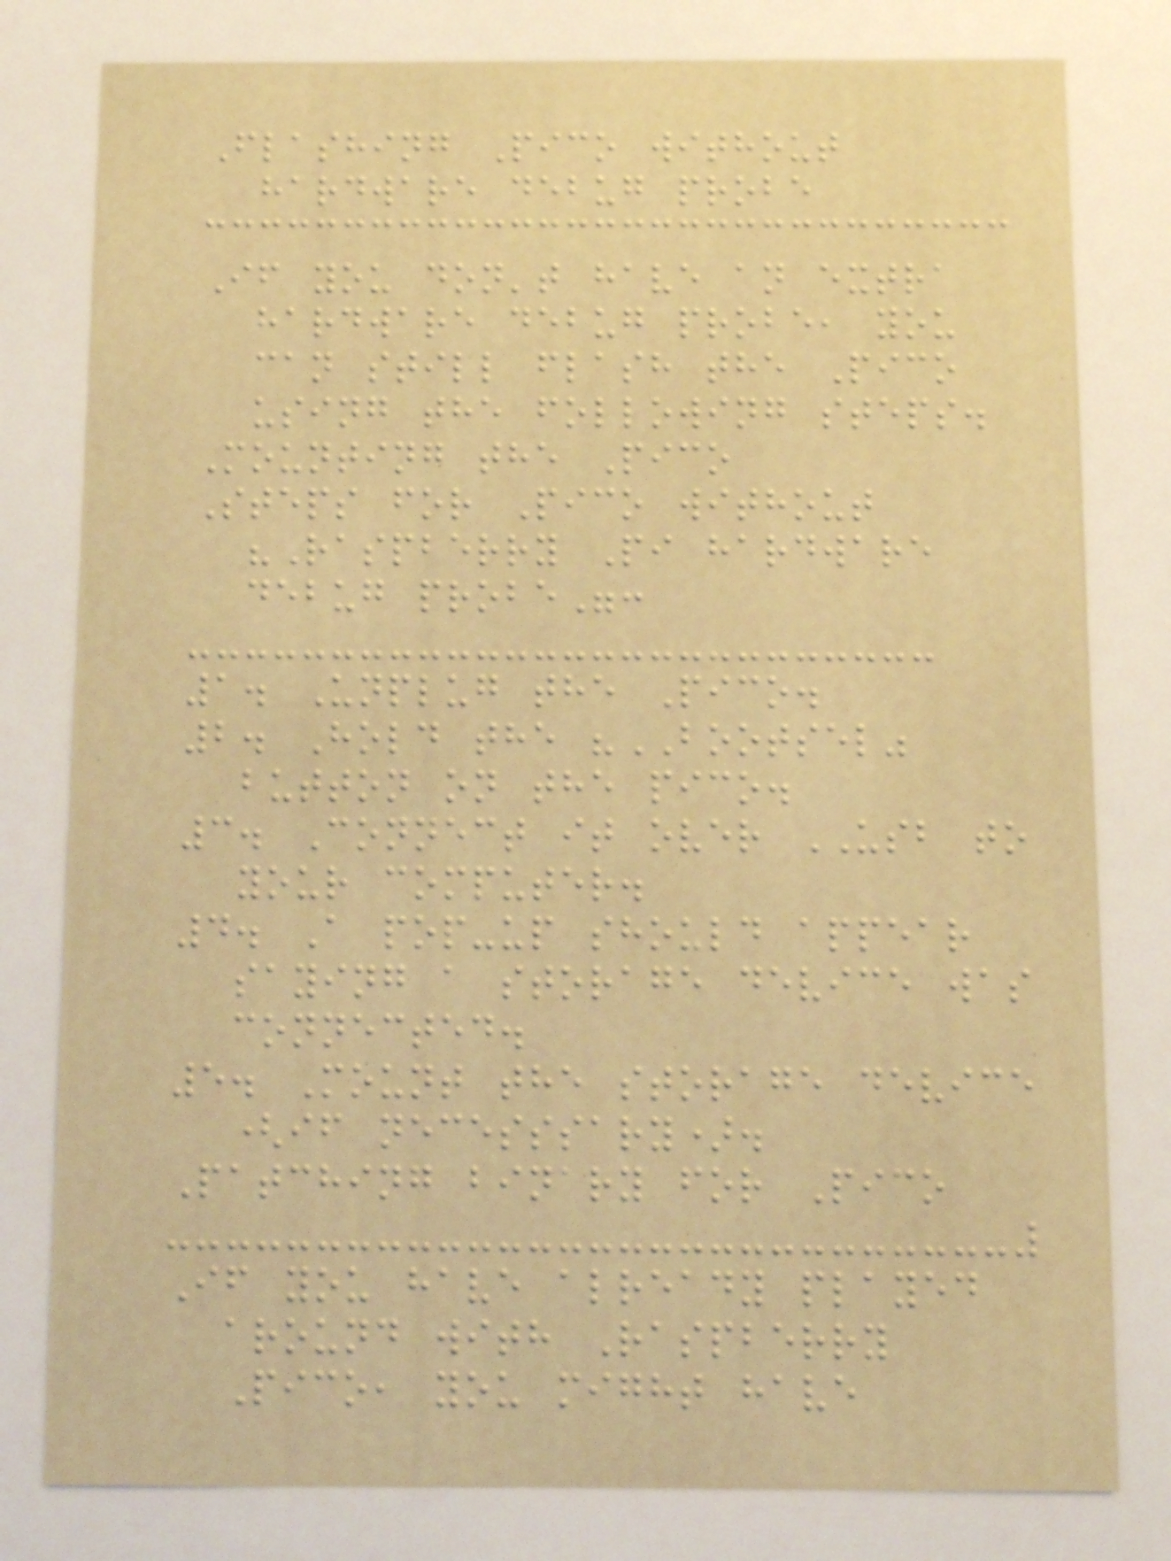Flashing Pico without
hardware debug probe
If you don't have an extra
hardware debug probe, you
can still flash the Pico
using the following steps.
Mounting the Pico
Steps for Pico without
"Raspberry Pi hardware
debug probe":
1. Unplug the Pico.
2. Hold the "BOOTSEL"
button on the pico.
3. Connect it over USB to
your computer.
4. A pop-up should appear
saying a storage device was
connected.
5. Mount the storage device
(if necesssary).
Patching binary for Pico
If you have already played
around with Raspberry
Pico, you might have
